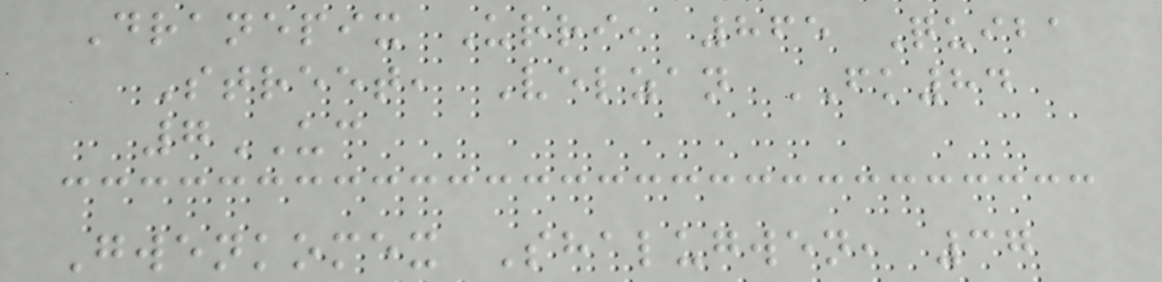Dranepix Urri, 865 Quiba
Street, Velzan FK84
7UC
Gwenkomex Shalugwen, 37
